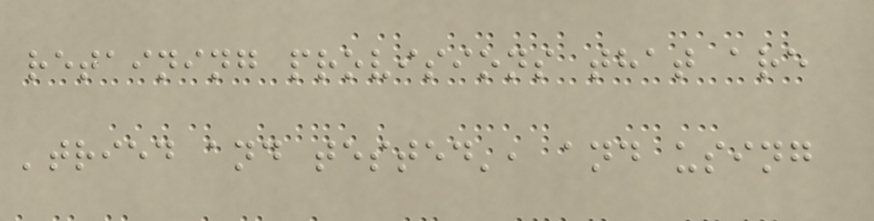retaining provisions that are
'tried and tested', and using
